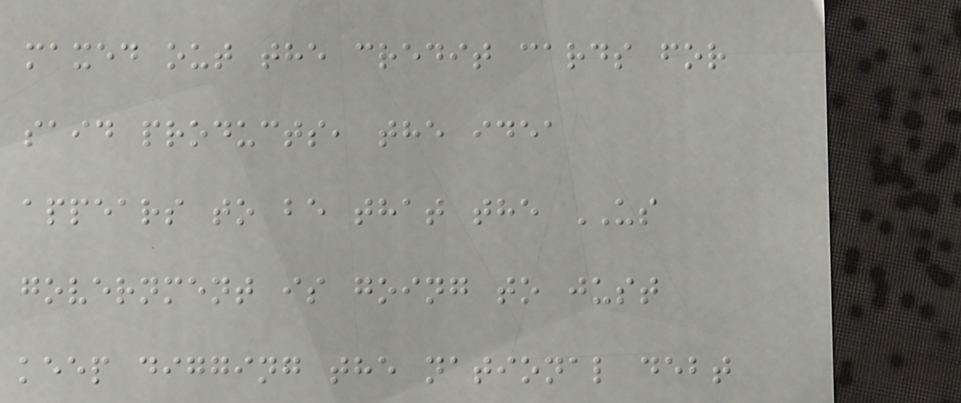maxed out the credit cards for
said products, the idea
appears to be that the US
government is going to just
keep digging the national debt
